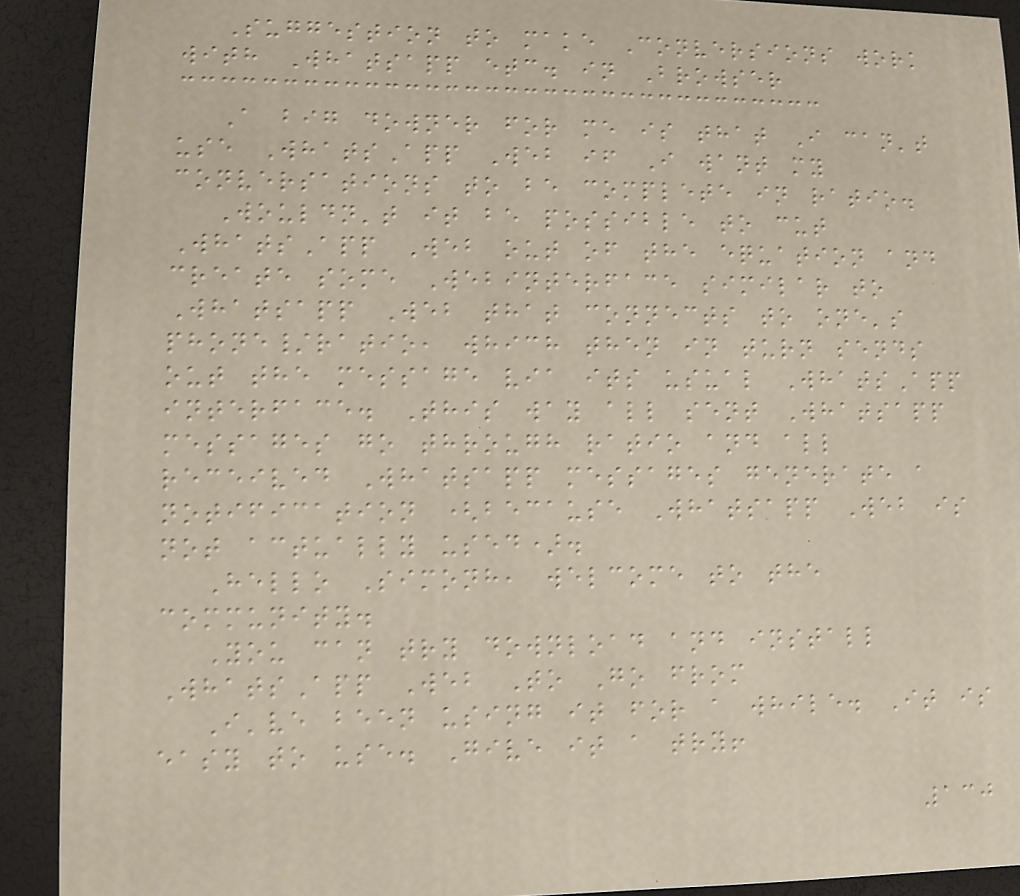Suggestion to make Conversions work
with Whatsapp etc. in Browser
A big downer for me is that I can't
use WhatsApp Web if I want my
conversations to be complete in ratio.
Wouldn't it be possible to cut
WhatsApp Web out of the equation and
create some Webinterface similar to
Whatsapp Web that connects to one's
phone/ratio, which then in turn sends
out the message via its usual WhatsApp
interface. This way all sent Whatsapp
messages go through ratio and all
received Whatsapp messages generate a
notification (because Whatsapp Web is
not actually used).
Hello Simonh, welcome to the
community.
You can try download and install
WhatsApp Web To Go from
I've been using it for a while. It is
easy to use. Give it a try!
130
